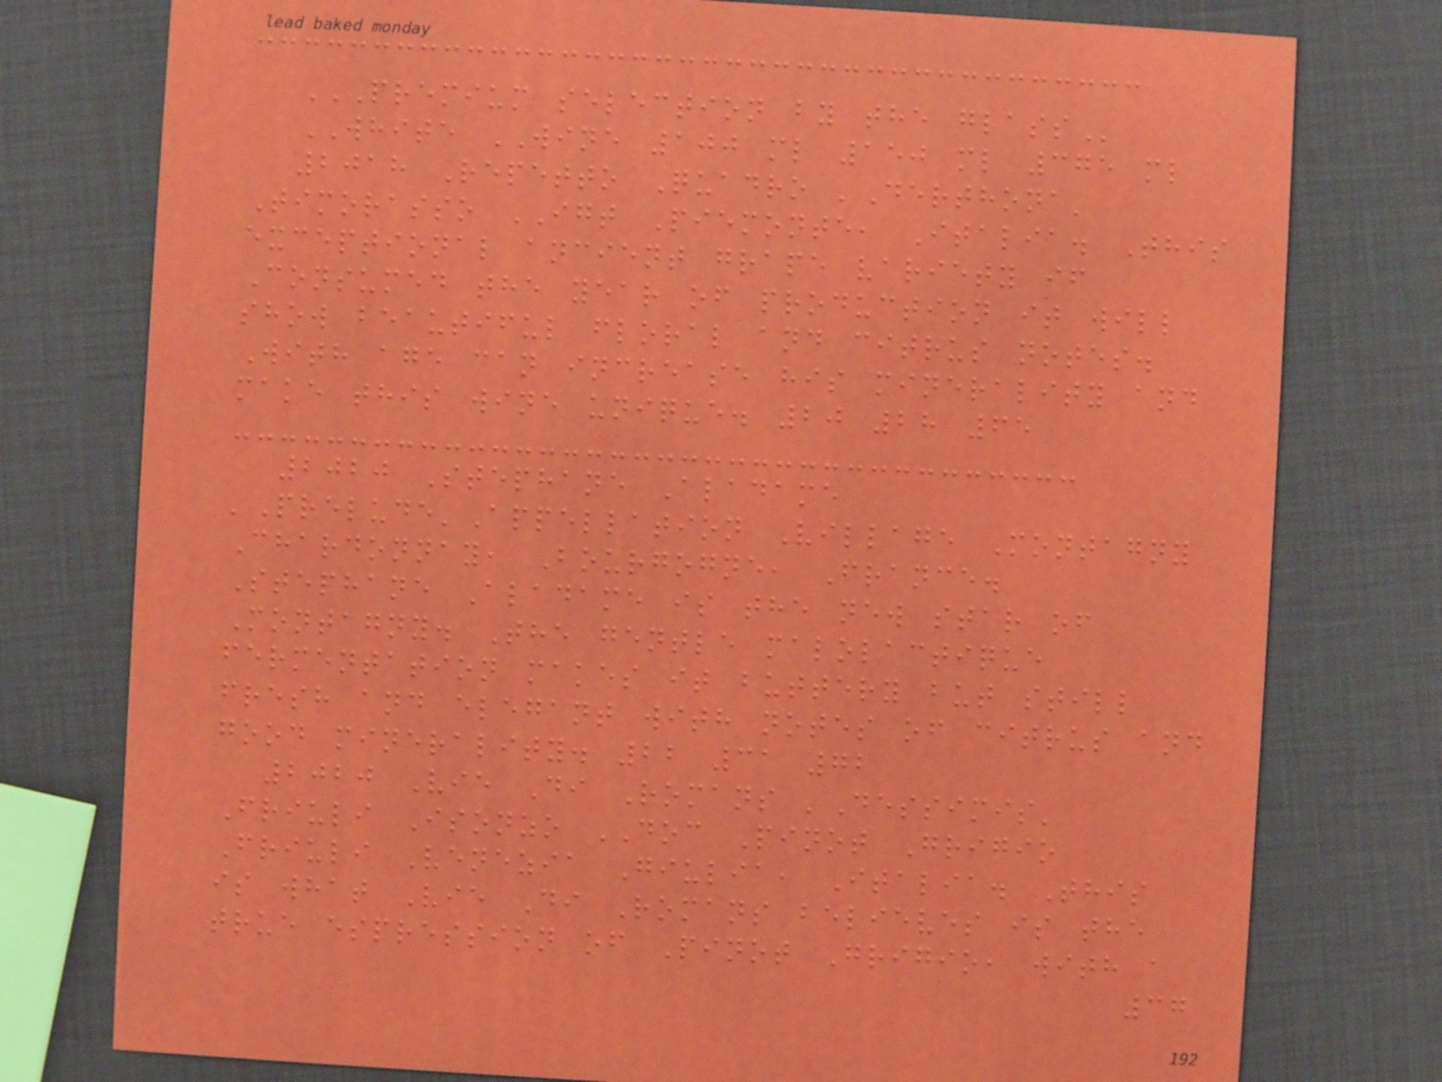PREMIUM SELECTION BY THE GLASS
WHITE WINE 100 ml 150 ml 375 ml
2018 Repetto Quadro 'Derthona'
Timorasso IGT Piemonte, Italia. This
exceptional ancient grape variety if
Consumed the year of production it will
show beautiful floral and citrus notes.
With age can increase his minerality and
make this wine unique. 20 28 65
2020 Stephane Aladame
'Prelude'Appellation Village Montagny
Chardonnay, Bourgogne, France.
Stephane Aladame is the new star of
Montagny. The gentle malolactique
fermentation makes it buttery but still
fresh and elegant with notes of citrus and
good minerality. 22 31 72
2020 Vie Di Romans 'Dessimis'
Friuli Isonzo DOC Pinot Grigio
Friuli Venezia Giulia, Italia. This
is what Vie Di Romans believes is the
true espression of Pinot Grigio, with a
37
